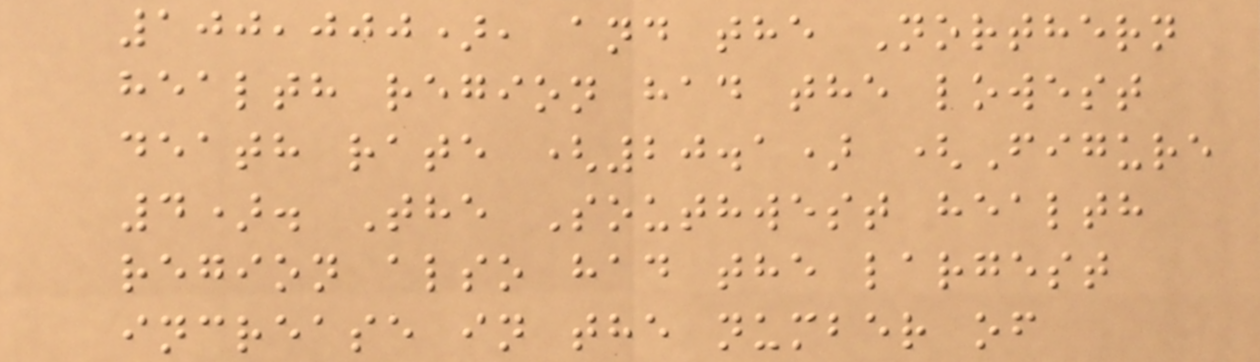100,000), and the Northern
health region had the lowest
death rate (20.1) (Figure
4). The Southwest health
region also had the largest
increase in the number of
